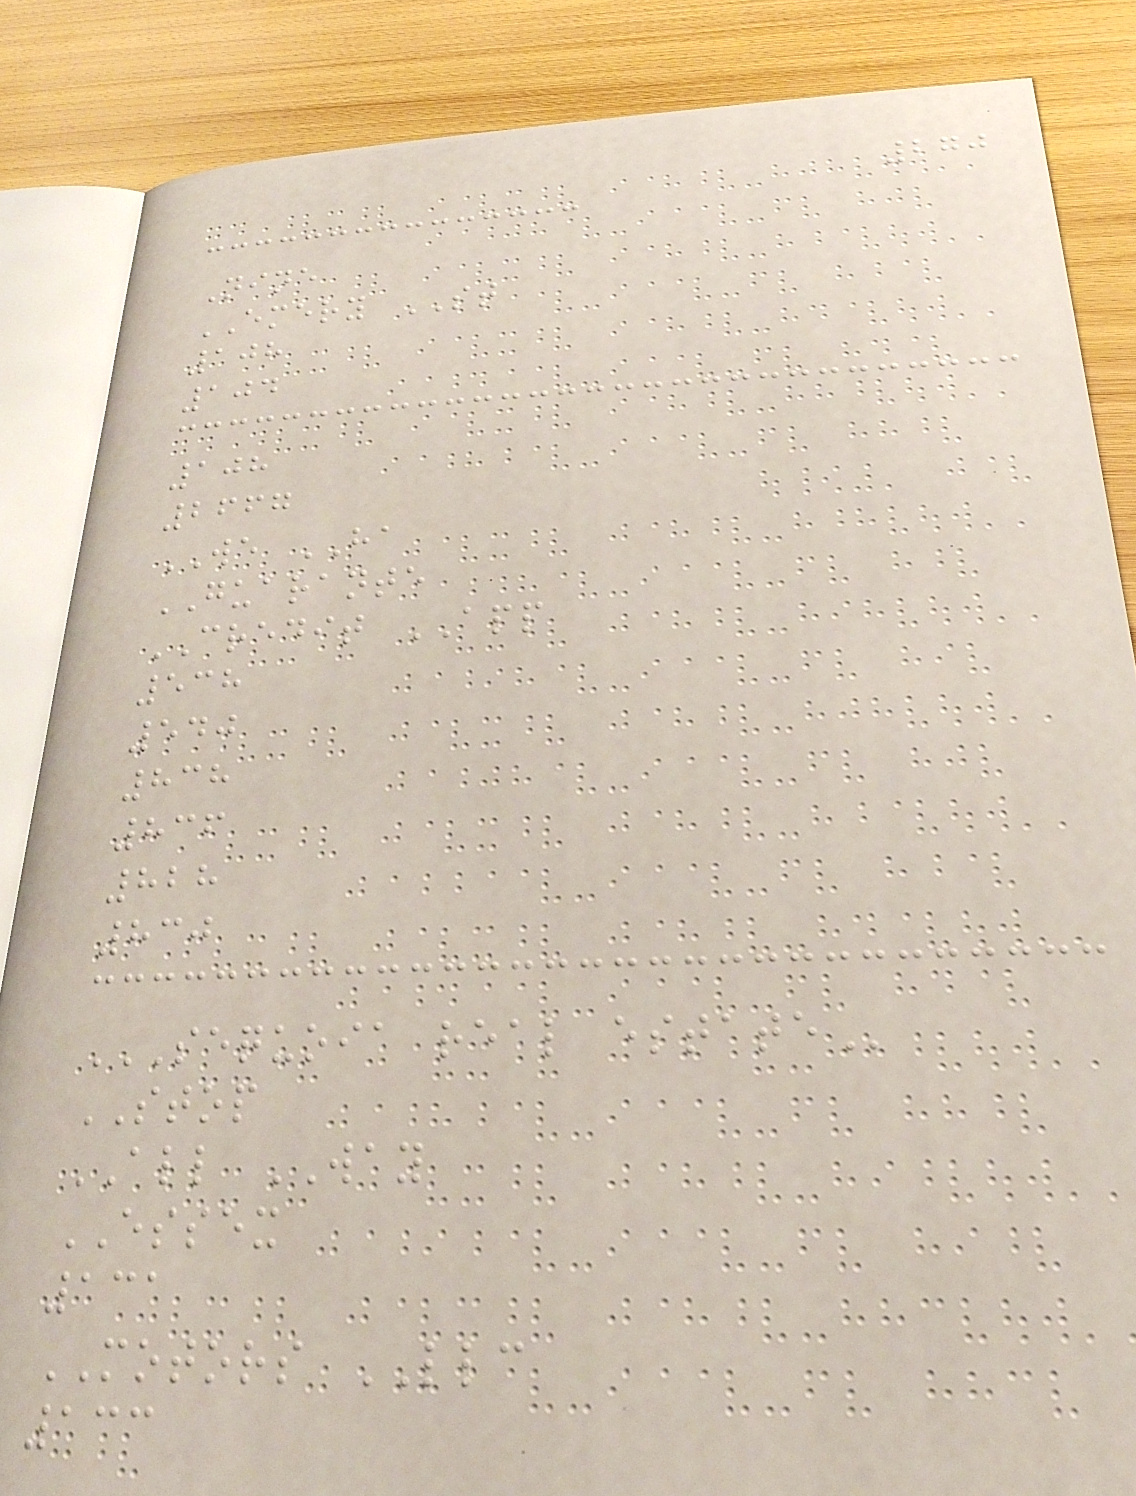270
Nine
EMERY ST
108
104
108
2667
WE HA
GUARANTE
CREDIT APP
538
540
838
836
828
830
SEQUOIA REAL ESTATE
STOP
ALL WAY
ESSEX
131
MOTORS LLC
133
